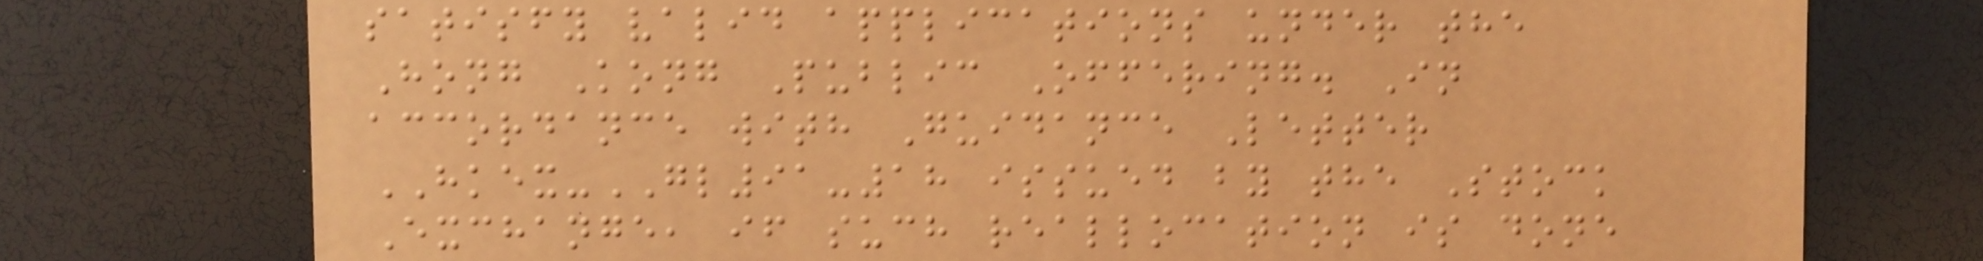satisfy valid applications under the
Hong Kong Public Offering. In
accordance with Guidance Letter
HKEX-GL91-18 issued by the Stock
Exchange, if such reallocation is done
